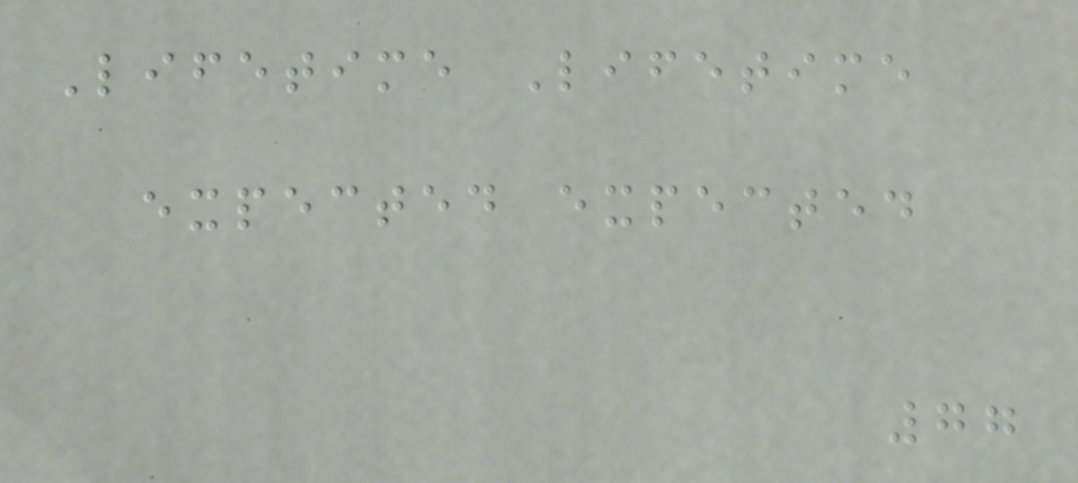Lifetime Lifetime
expected expected
77
